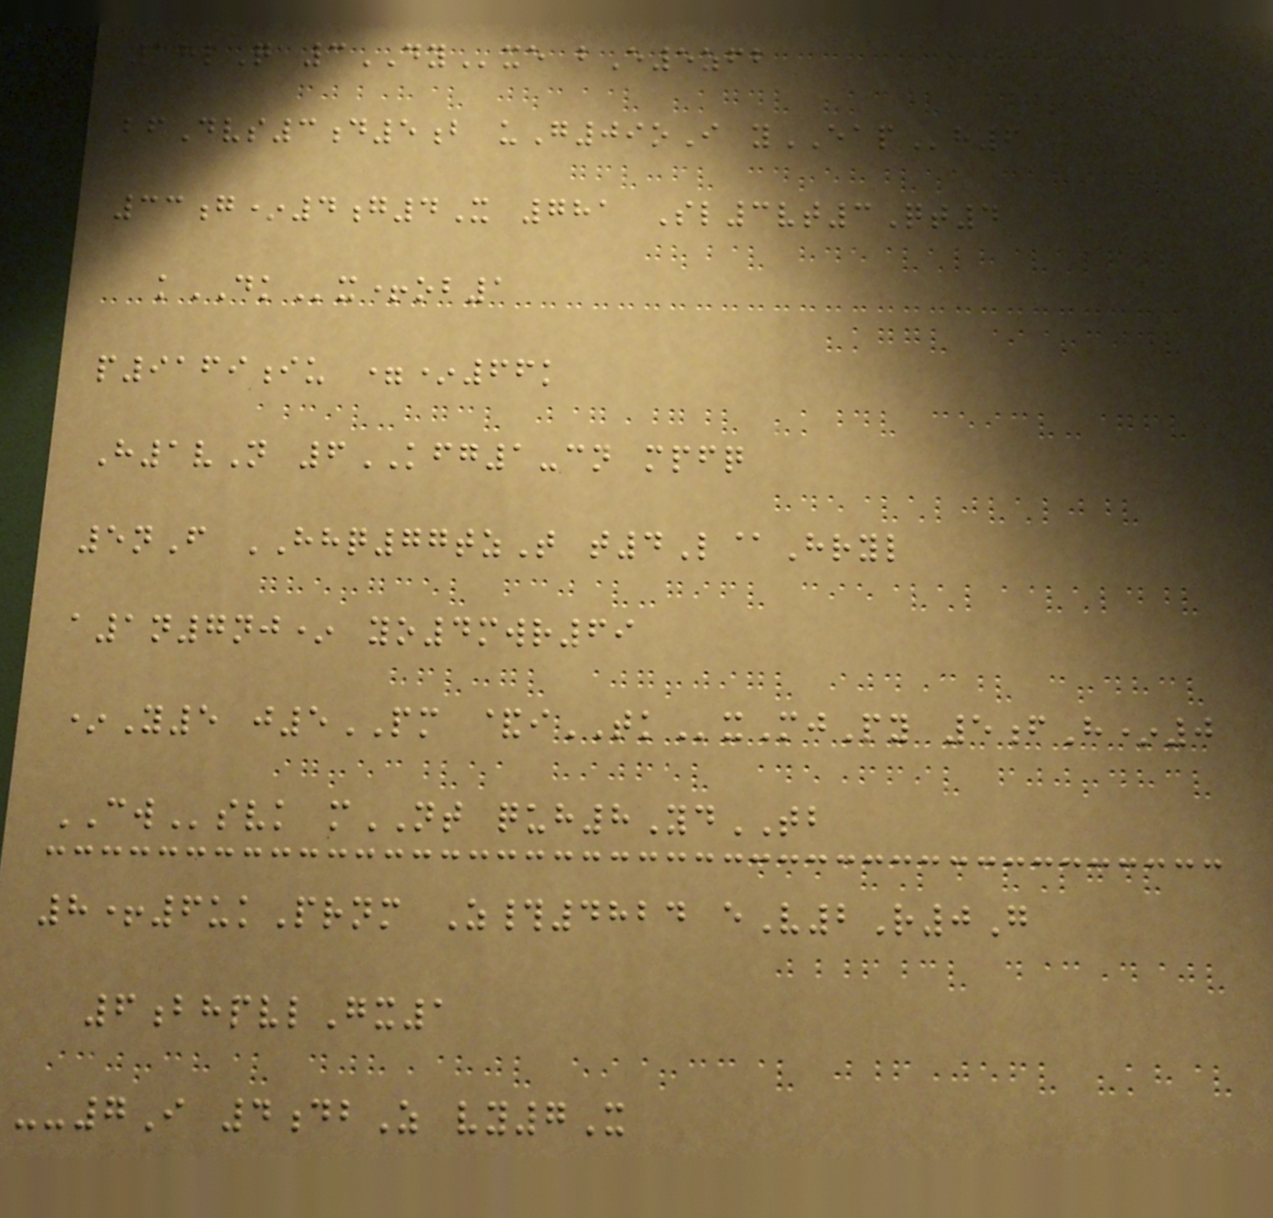18lQ 3DYxe bE5zfb
bfDvs3d5b uG09oI yEAPh6
33g*4g4X 781 Sl3vt3Qt4
kDKx+ob1
p9169iu =*66k
H1vN 6KFG1-cn mpfq
5nF HHQ77tzT t4L@Hryl
a1n7nj* yo4mwr69
*Y5 j5PM &iTKxMjPy 5fH*0
CWsvk mNT quh8YdTB
8+6ukPrnm Z#4824 eV2R0G
6bhpvlGx1
--7I 4dbZ vy7X
